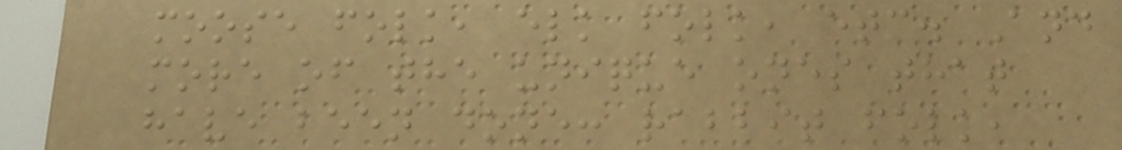moose folk, elk folk, etc. And
more of the unique ones that
have been done: rabbit folk,
